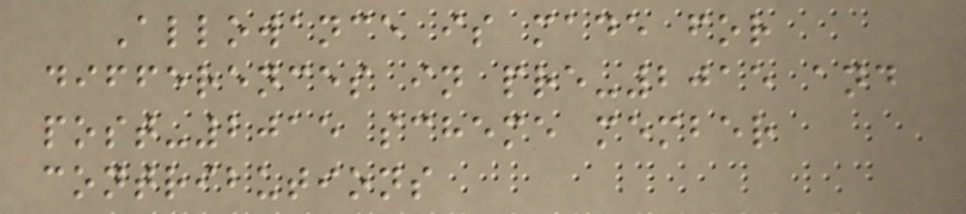Allowance is made for
differences in pre-2015 and
post-2015 scheme member
contributions
